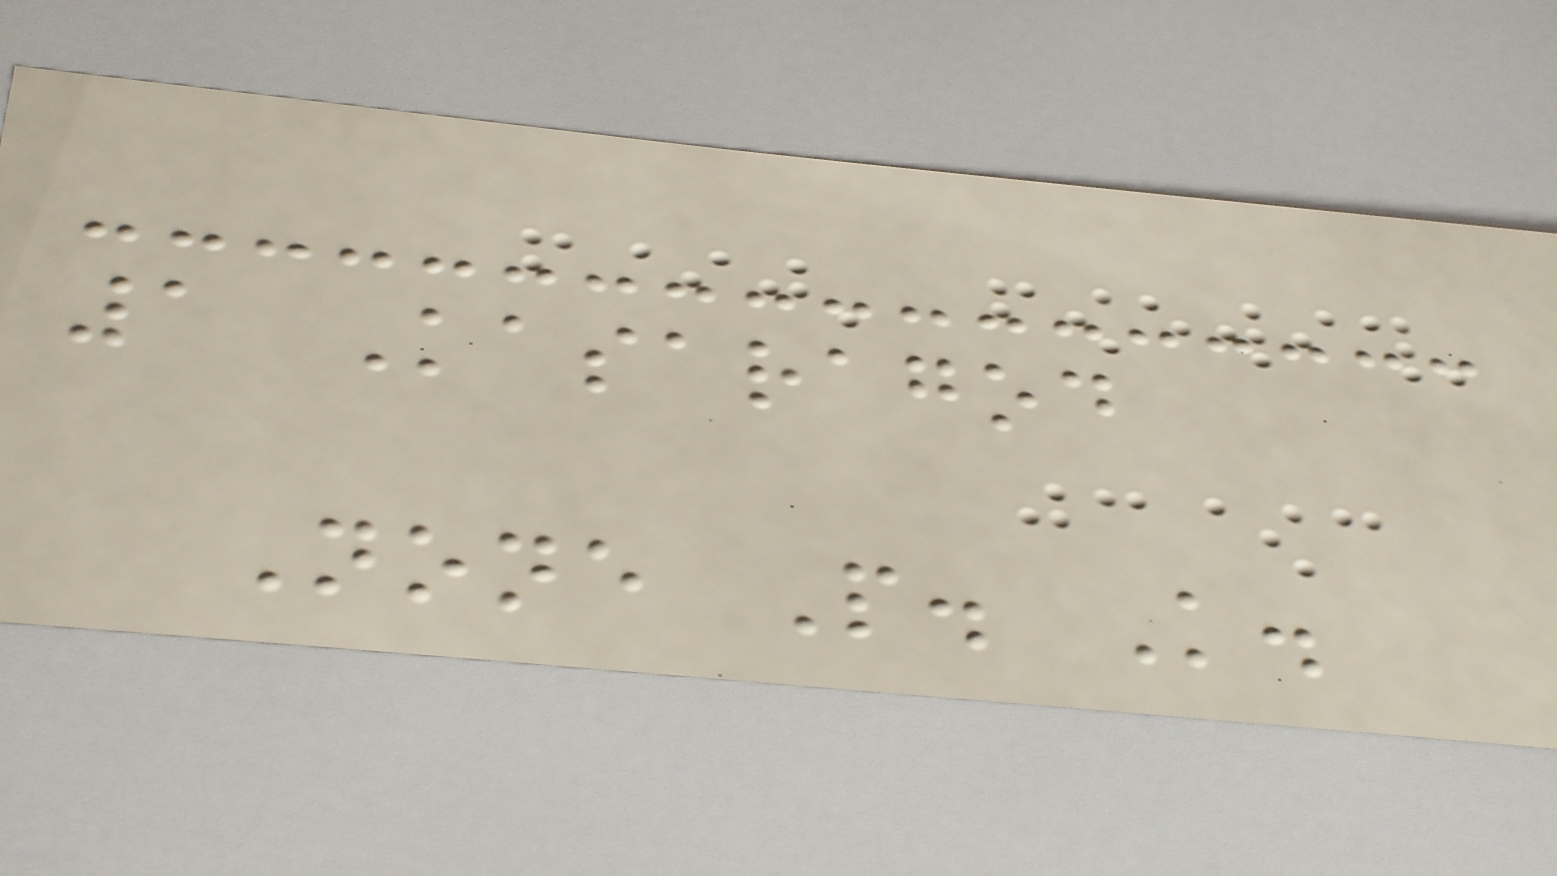1 Kasaragod
None P. K.
